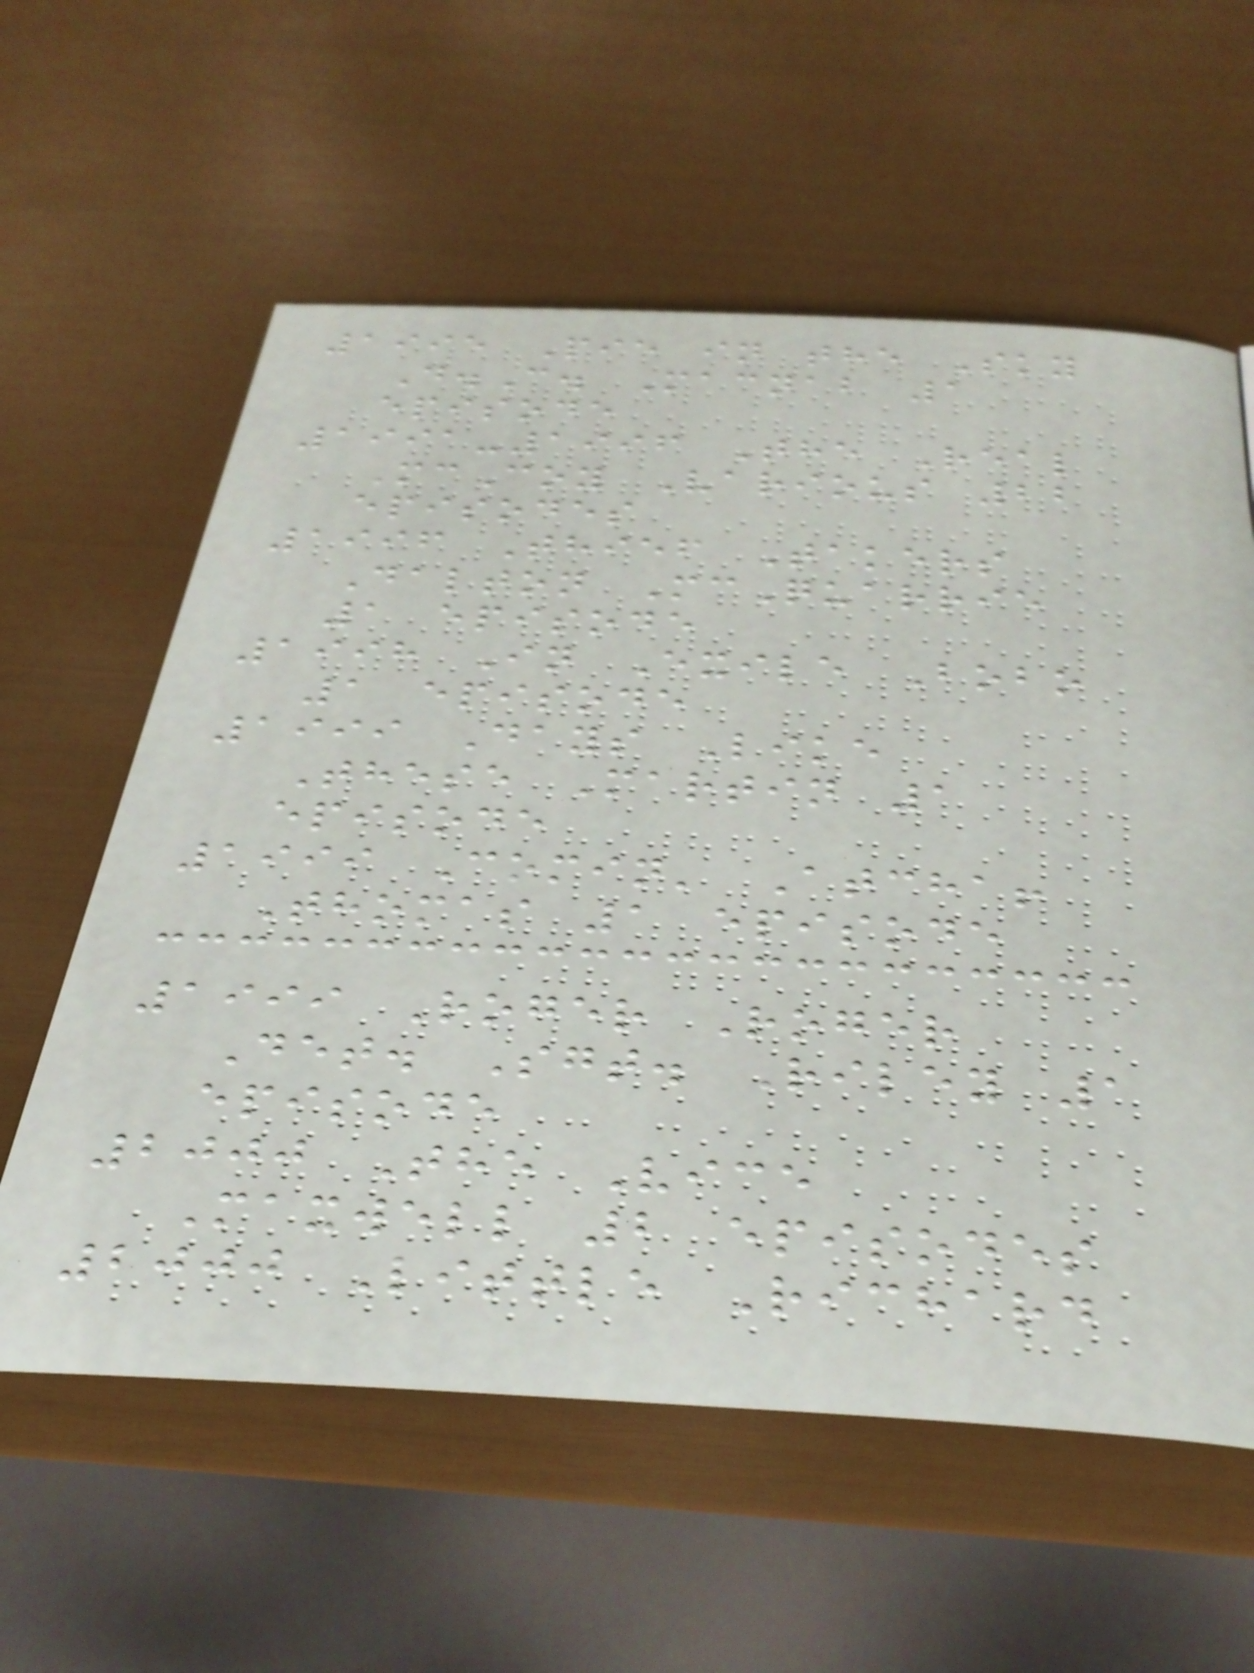1995 Pie in the Sky
D.C. Macnab 1
episode
1991-1996 The Real
McCoy Various 22
episodes
1996 Thief Takers
Dalton McQuarrie
1 episode
1998 In Exile Bobo
1 episode
1999 Days Like
These Martin 1
episode
1999 Comin' Atcha!
Thomas 1 episode
1999 Roger Roger
Det. Sgt. Riley 1
episode
2000 The Vice
Maxwell 2 episodes
2000 Little Richard
